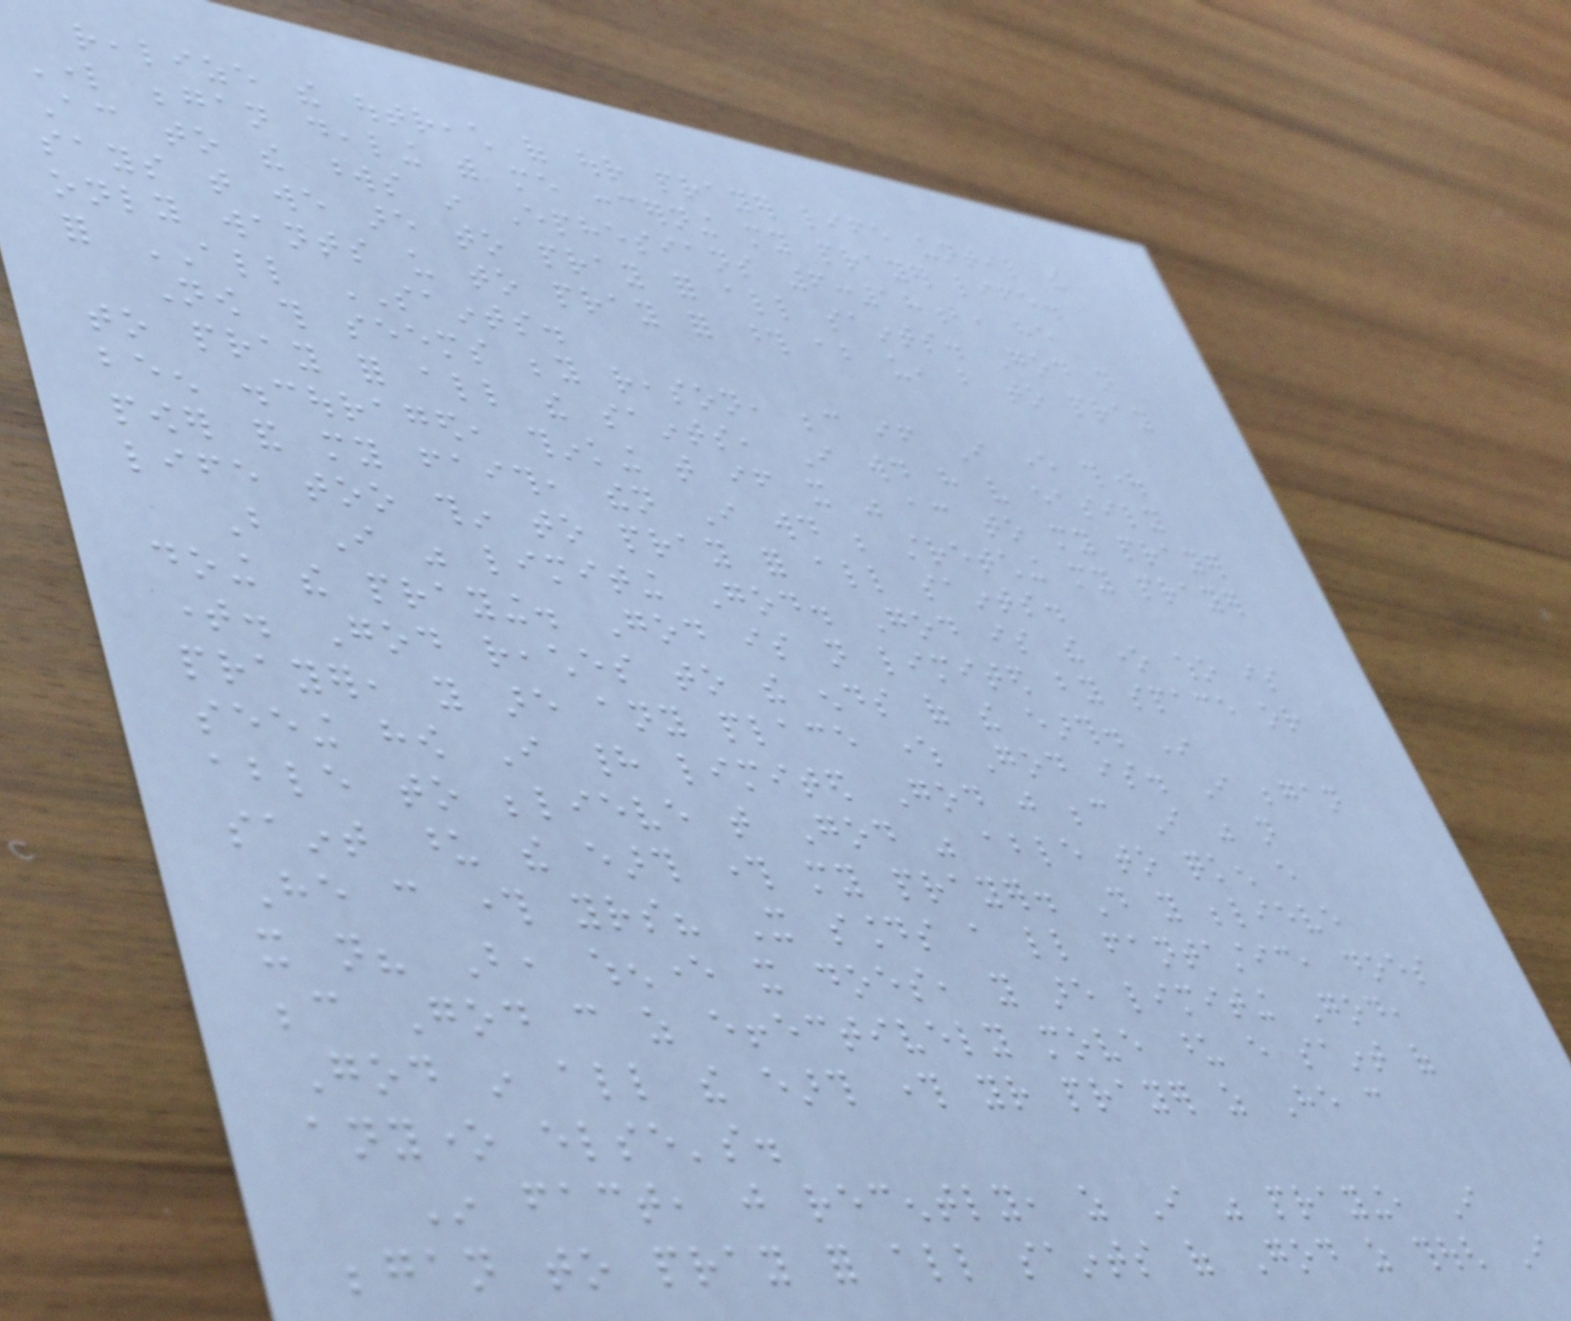realize the outreach of our prayer life until the
Lord began dealing with me concerning my prayer life.
According to the words in Ephesians 6:18b, he
says that we are to pray for all saints. God not
only wants us to pray for those about us, but to pray
for ALL SAINTS.
Now this seems beyond reason, because if I ever thought
to pray for all the saints, I would have very easily
been discouraged, thinking that if it was according to my prayer
power and my faith, then I would be stretching my prayer
life too thin to pray for all saints.
But I was limiting God. God is the one who is
doing the praying. God is not limited by space or
time. God reaches to the ends of the earth. In
prayer, you are any place where God is. I began
seeing how I had limited God just because I was not
able to believe that God was able to quicken every
saint upon the earth through my prayer. Do you believe
He can through yours? It sounds a little fantastic, does
it not? But, whenever it does, you are limiting God,
because God can as effectively move upon every saint of
God in all the earth through your prayer as He can
anyone else's.
In fact, just recently, as I was praying, I
began to pray for all saints of God as though I
